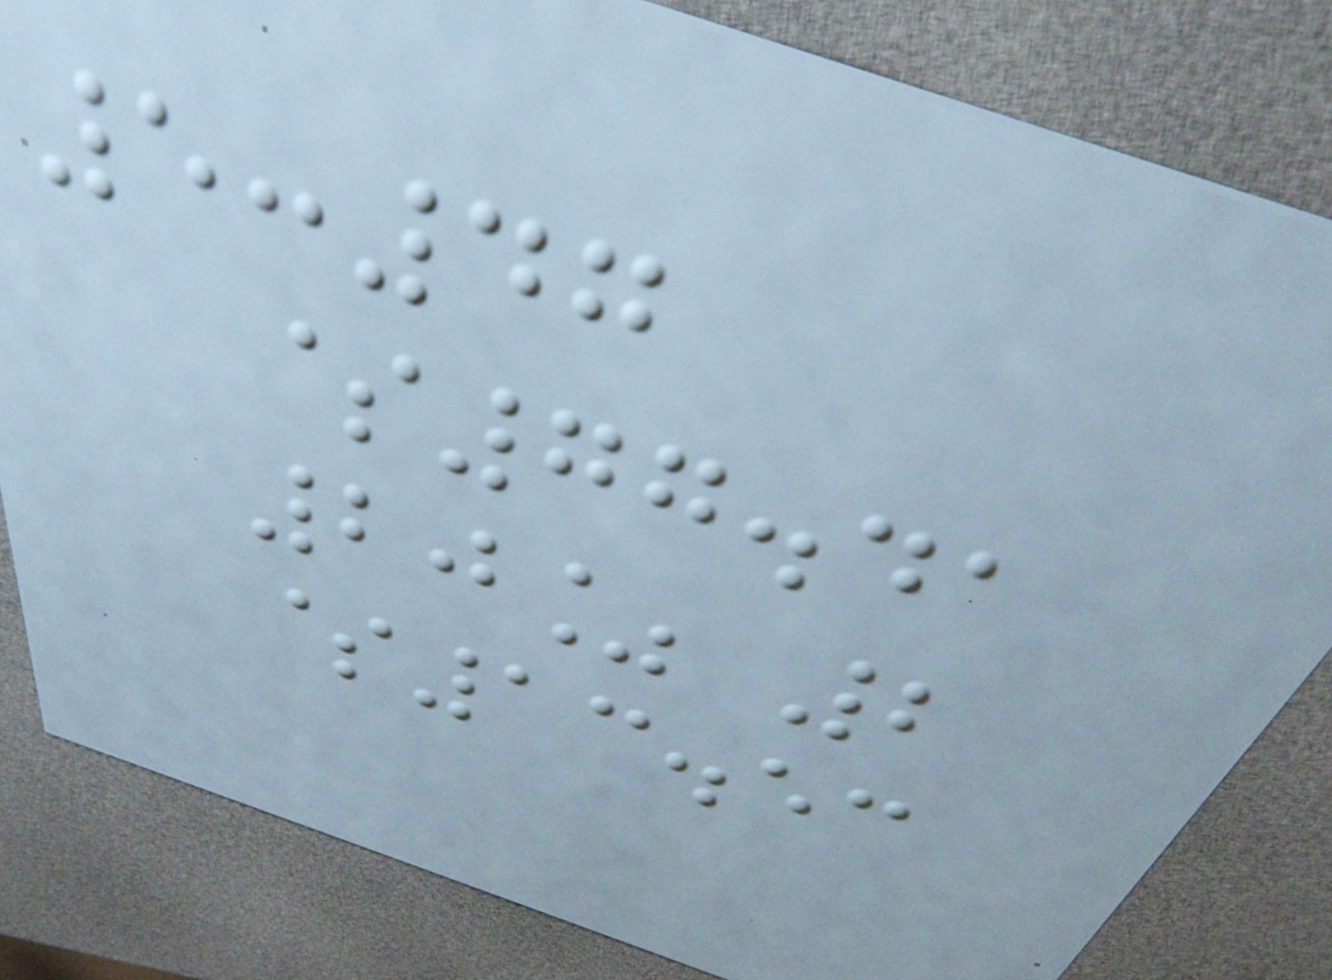5:47
$77.41
20% 2
$13.53
